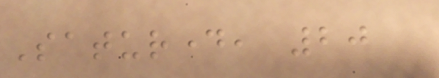Saturday, 20
